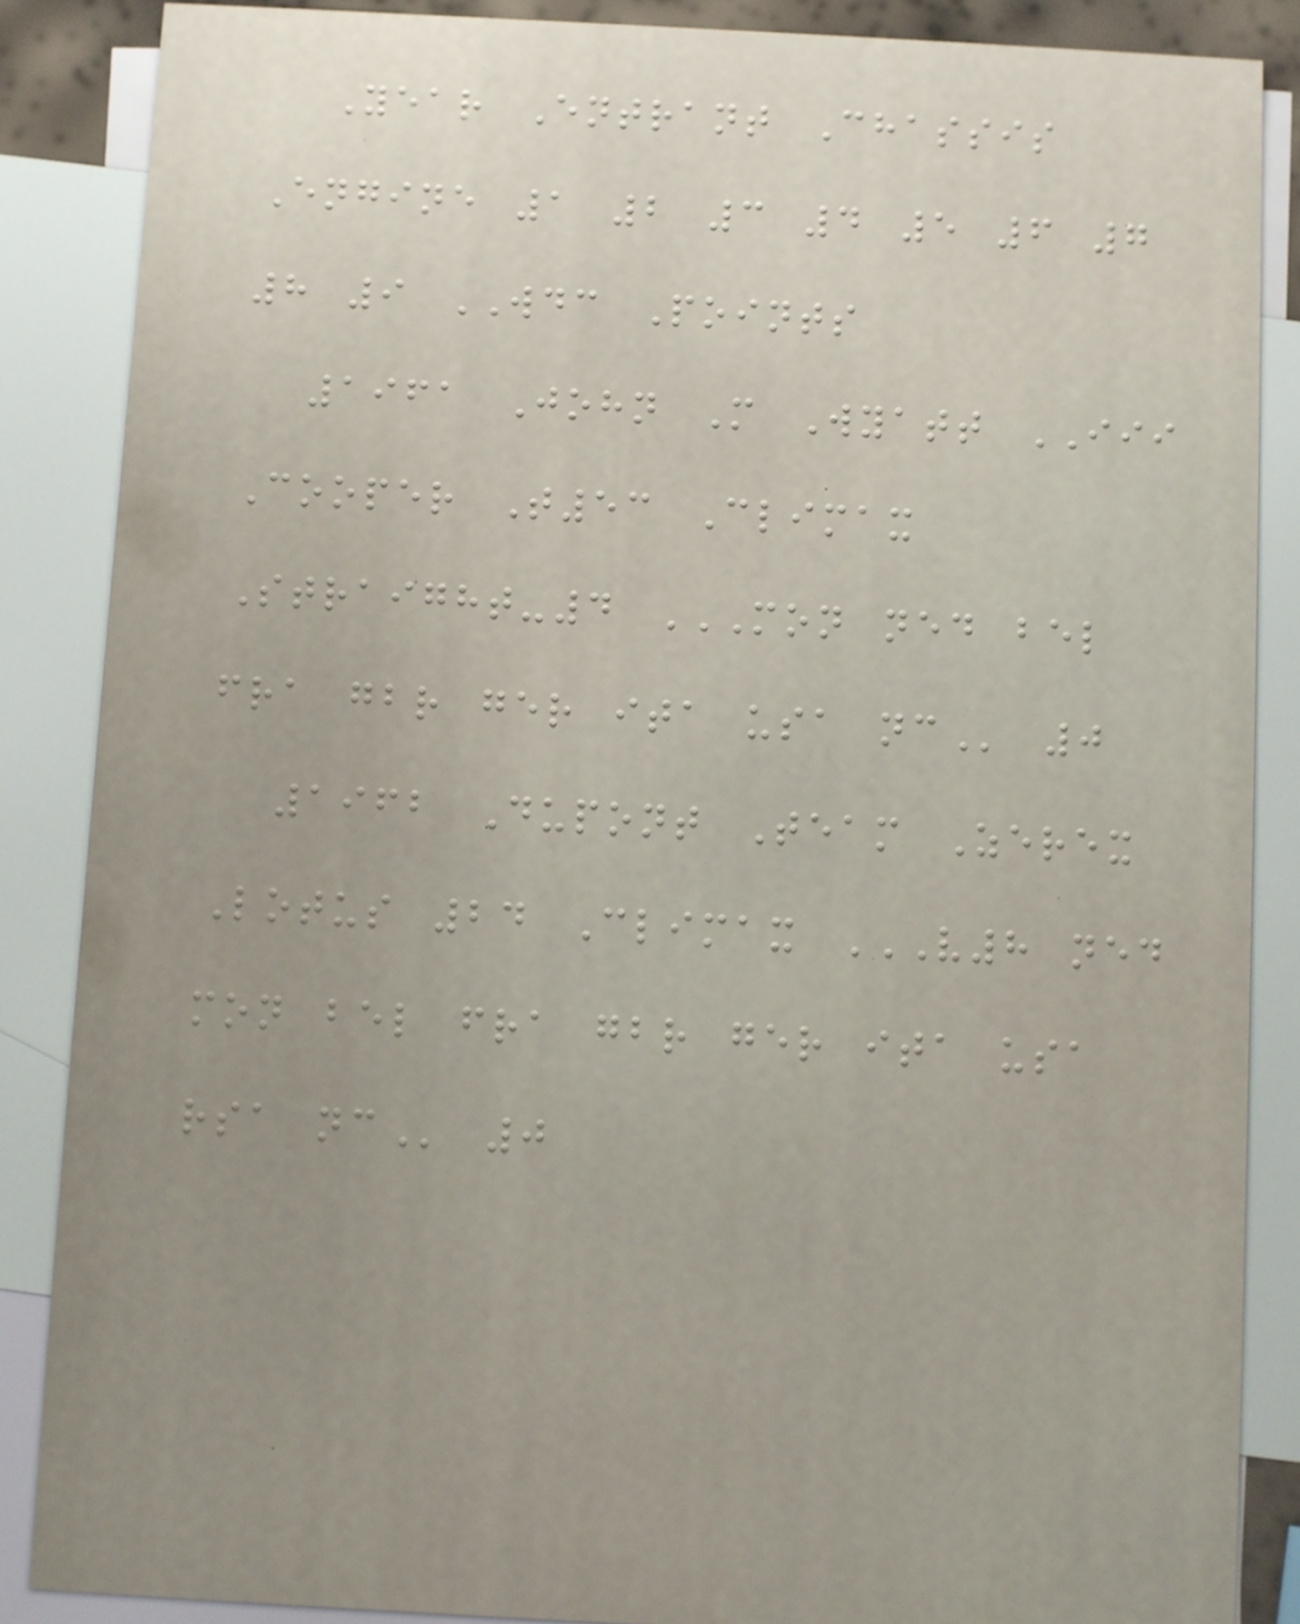Year Entrant Chassis
Engine 1 2 3 4 5 6 7
8 9 WDC Points
1961 John M Wyatt III
Cooper T53 Climax
Straight-4 MON NED BEL
FRA GBR GER ITA USA NC 0
1962 Dupont Team Zerex
Lotus 24 Climax V8 NED
MON BEL FRA GBR GER ITA USA
RSA NC 0
